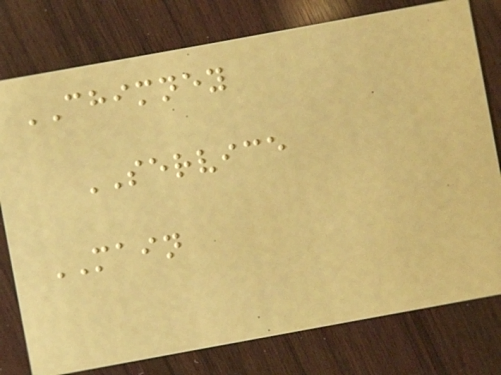CHIMNEY
SERVICE
MAIN
